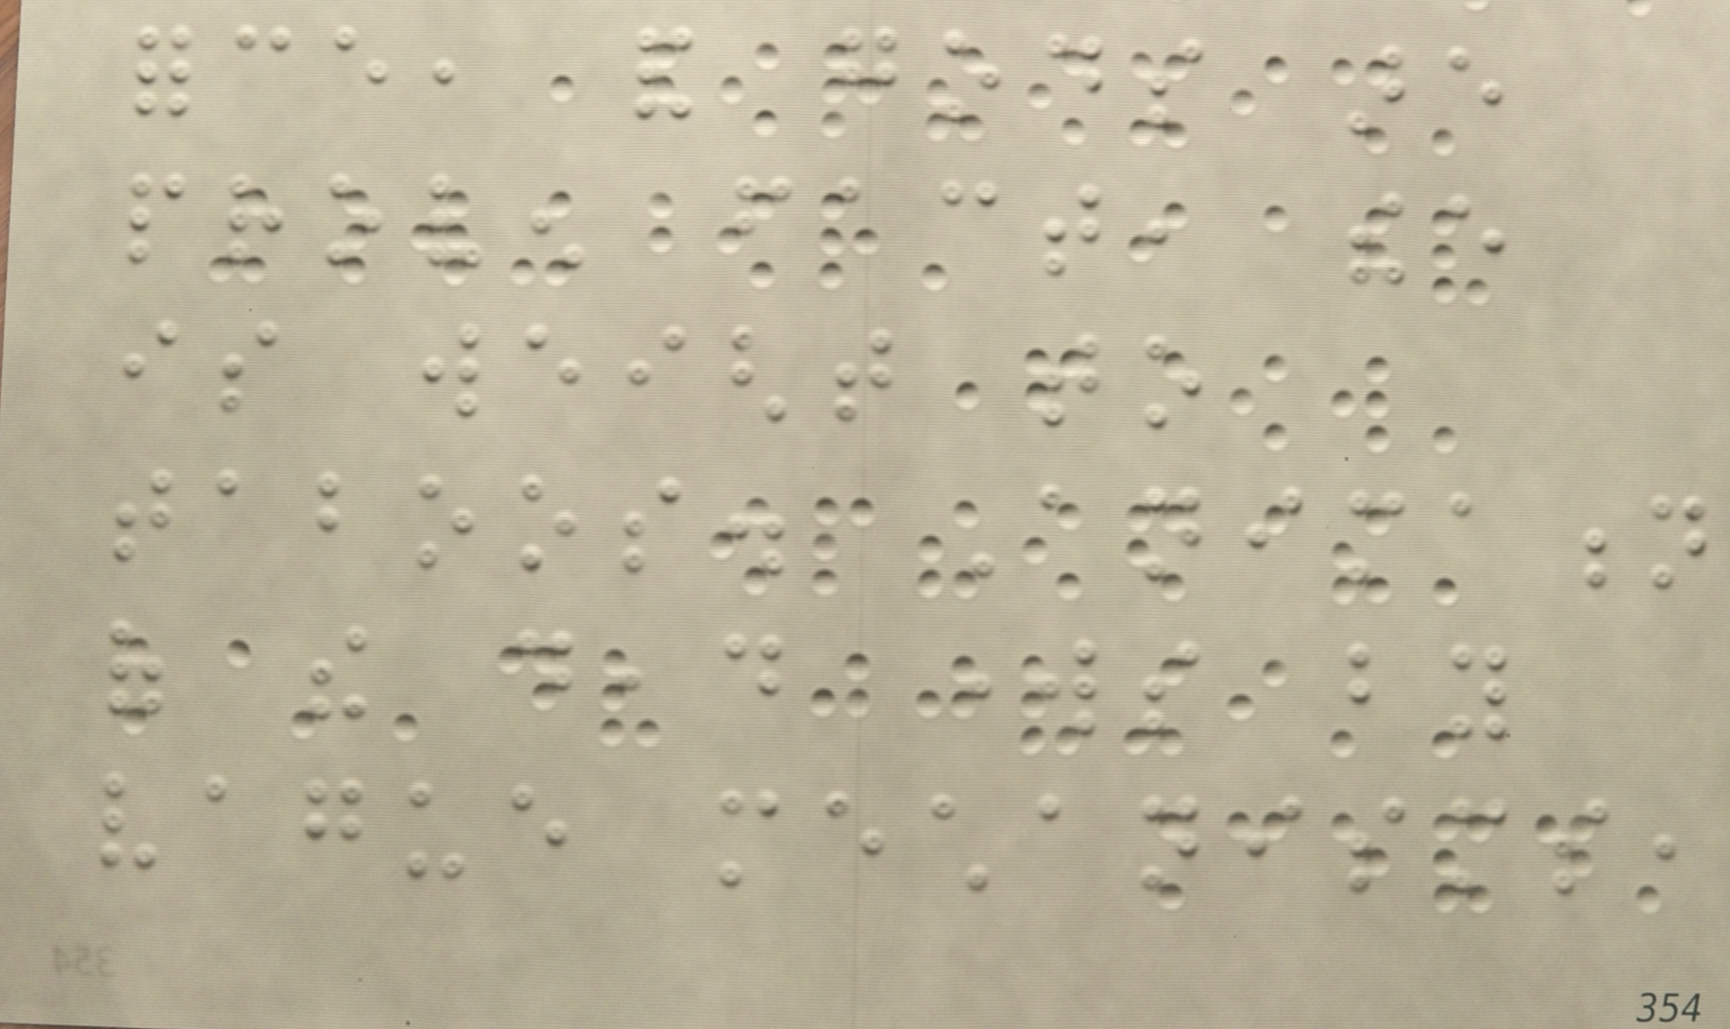force, and gods are
proven fact, thee
is weight to
taboos. Animation
of the dead works by
vague mechanisms,
